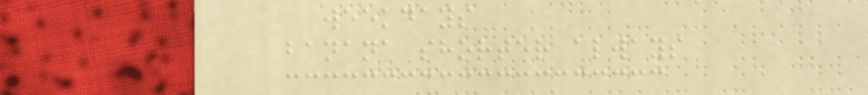weekdays
banana shorter always
